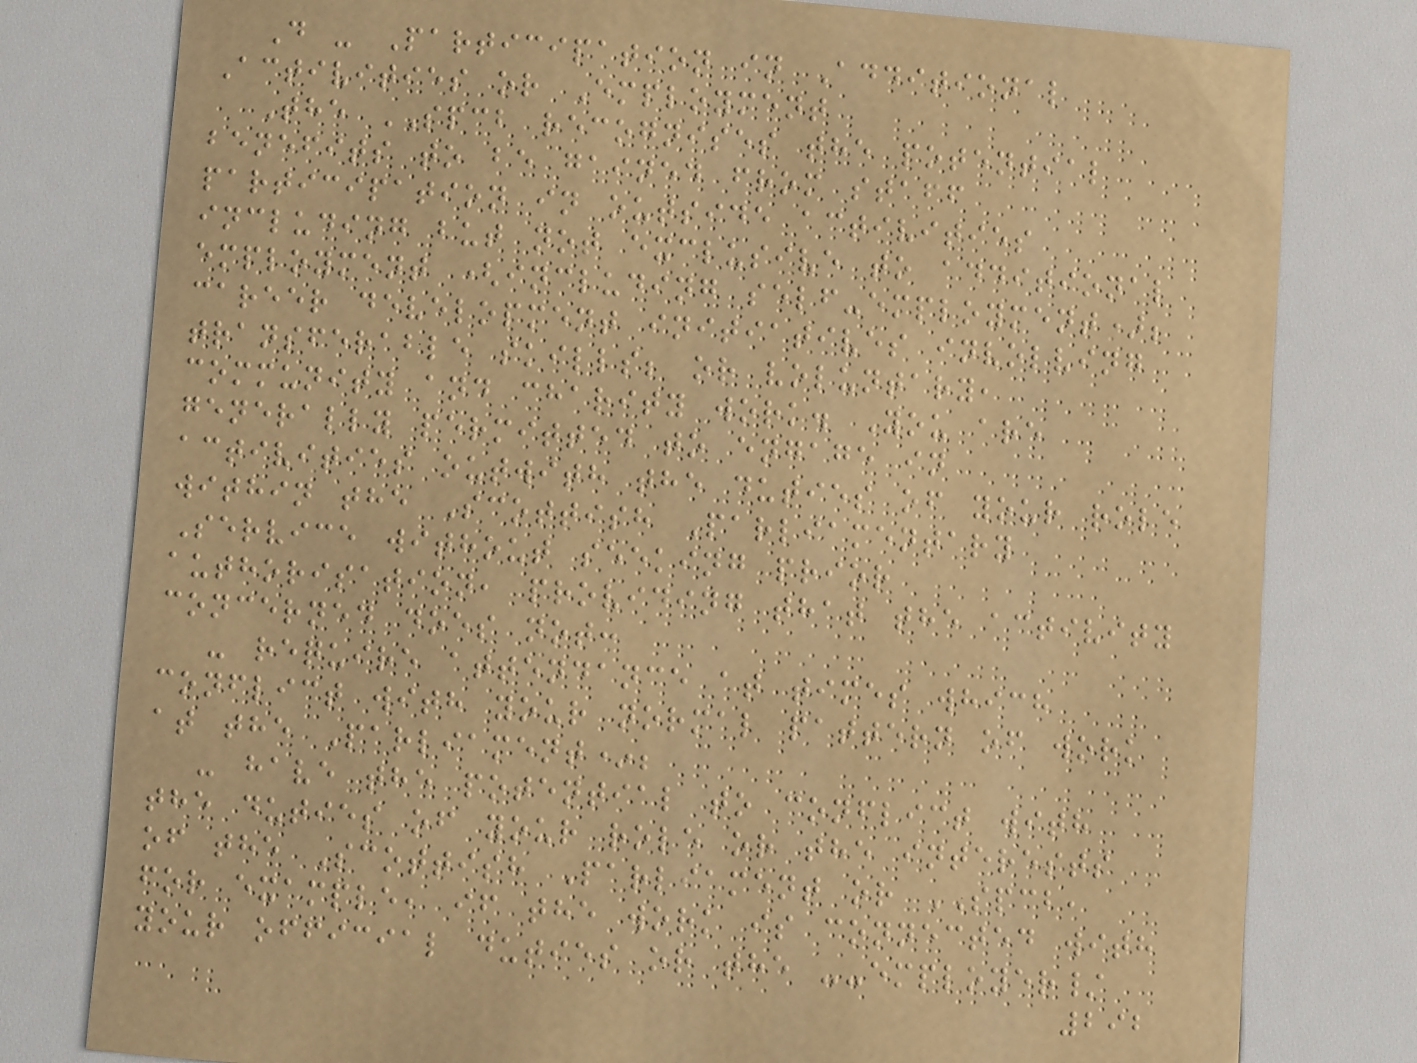D - Participation in Additional
Activities or Employment
The SPCB recognises the potential
benefits to be gained from staff
participation in outside activities
including but not exclusive to additional
employment (including self-employment);
career development initiatives involving
transferable skills; or voluntary,
community and charity work. You are
generally permitted to engage in
activities outwith the duties of your role
within the Scottish Parliamentary
Service without seeking prior
authorisation, providing that the activity
concerned does not:
- require attendance at times which
conflict with your normal pattern of work
at the Parliament*;
- have the potential to conflict with
the duties of your role or the interests
of the Scottish Parliament or SPCB,
for example, if the work is connected with
your official duties or the --employer/
292
